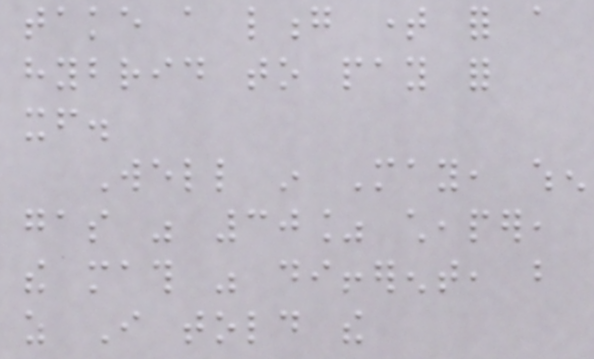take a long time for a
hybrid to pay for
itself.
Well in May, when
gas was 30% cheaper,
the math was different, but
as I told the
